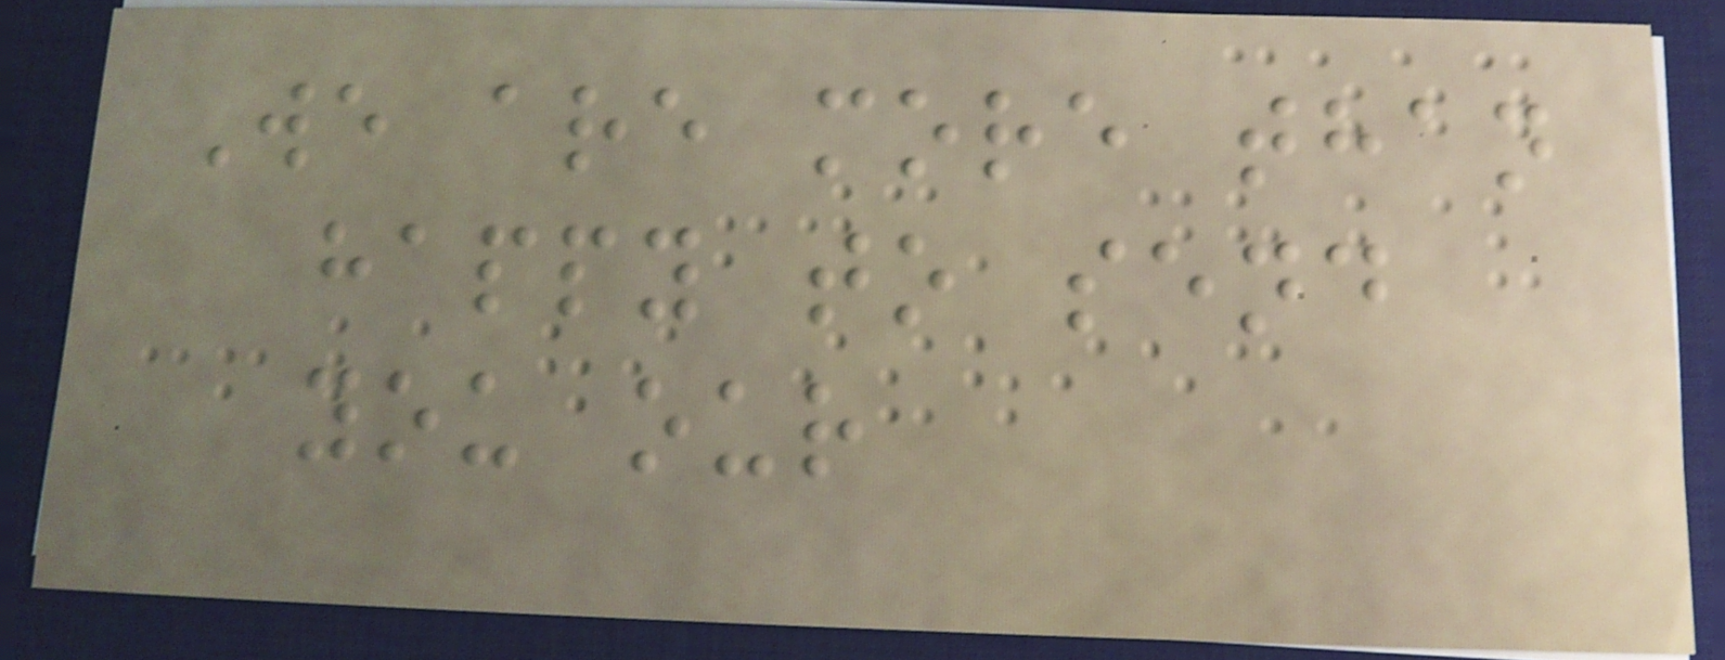We are more than
happy to send
you our
